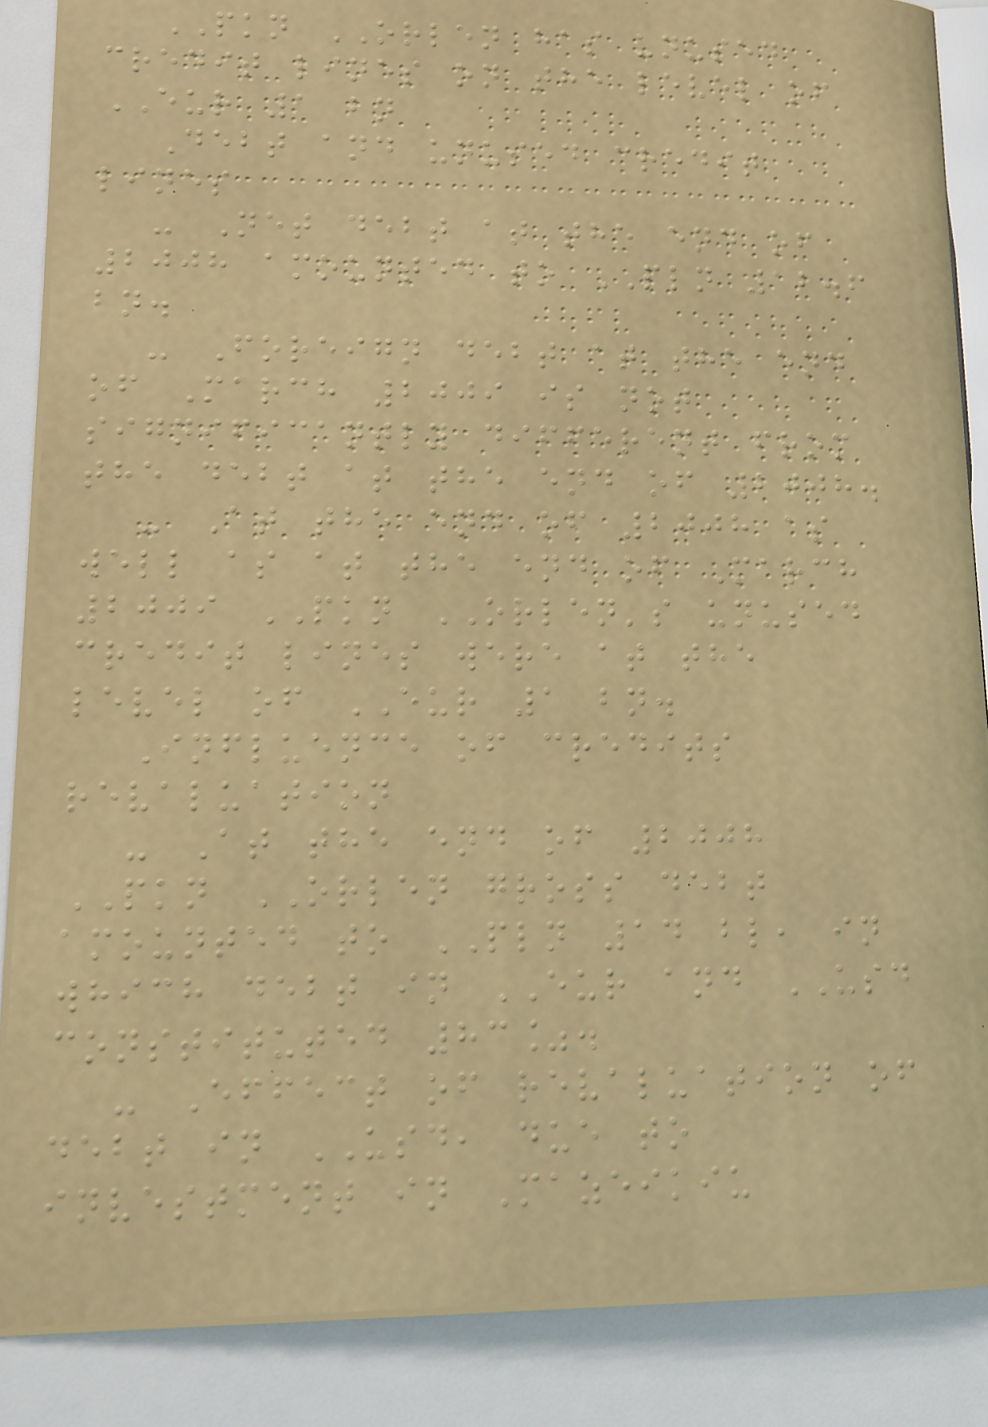PKN ORLEN has unused
credit lines on the level of
EUR 1 bn
Debt and unused credit
lines
- Net debt at the end of
2008 amounted to PLN 12.6
bn.
- Foreign debt at the end
of March 2009 is not
significantly different from
the debt at the end of 2008.
- At the end of 2008 as
well as at the end of March
2009 PKN ORLEN's unused
credit lines were at the
level of EUR 1 bn.
Influence of credits
revaluation
- At the end of 2008
PKN ORLEN gross debt
amounted to PLN 14 bl, in
which debt in EUR and USD
constituted 83%.
- Effect of revaluation of
debt in USD, due to
investment in Mazeikiu
